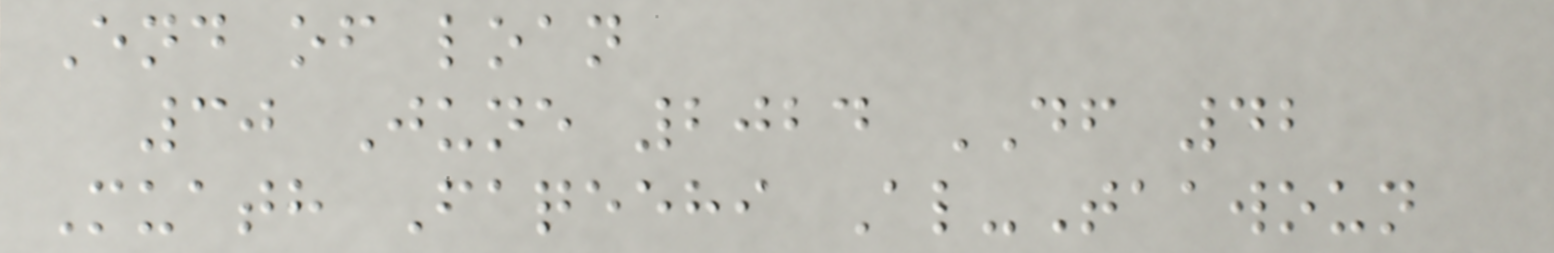End of loan
30 June 2024 DF 42
Muath Faqeehi Al-Taawoun
